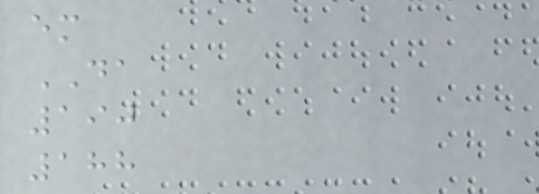em
DA
190
188
